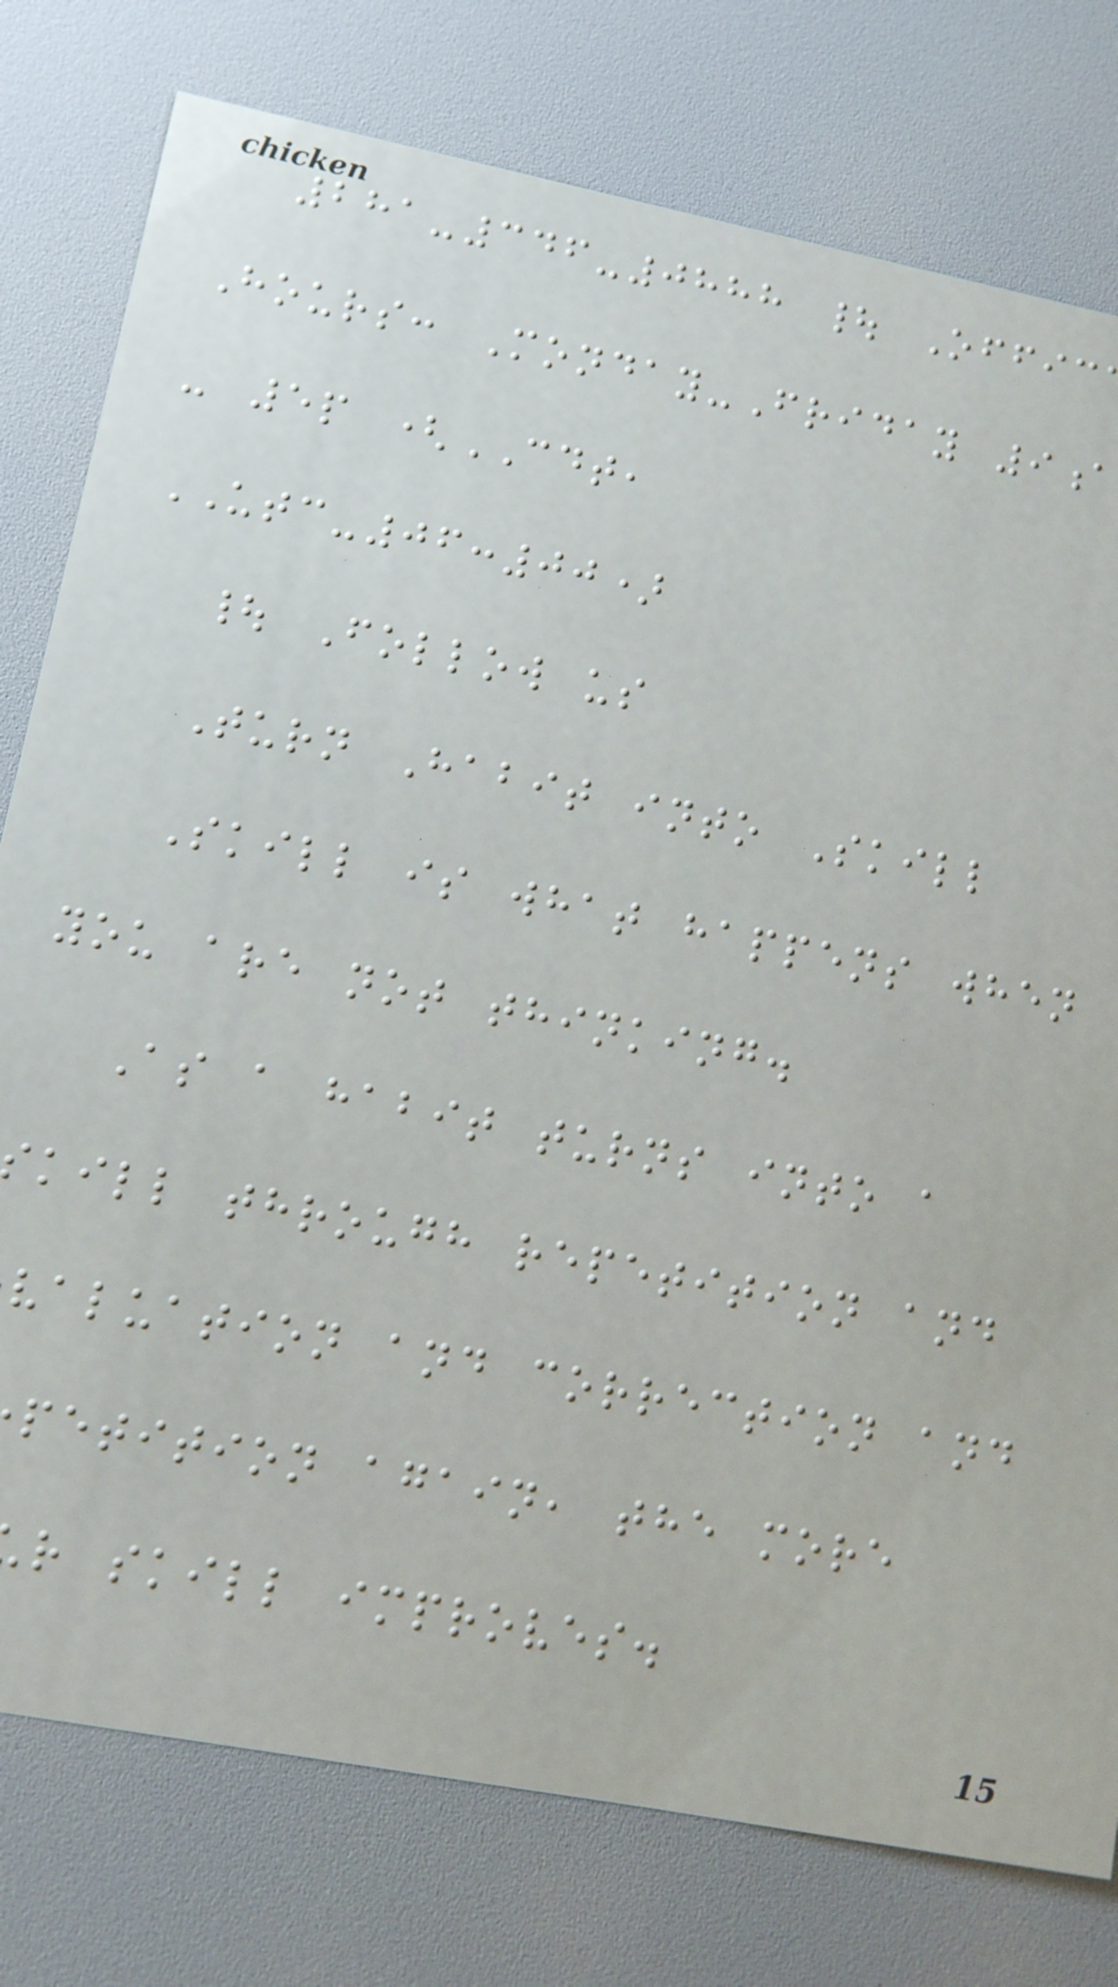281-346-0888 | Offic
Hours: Monday-Friday 9a
- 5p (CDT,
UTC-06:00)
| Follow us
Turn Habit into Skill
Skill is what happens when
you are not thinking.
As a habit turns into a
kill through repetition and
valuation and correction and
petition again, the more
r skill improves.
